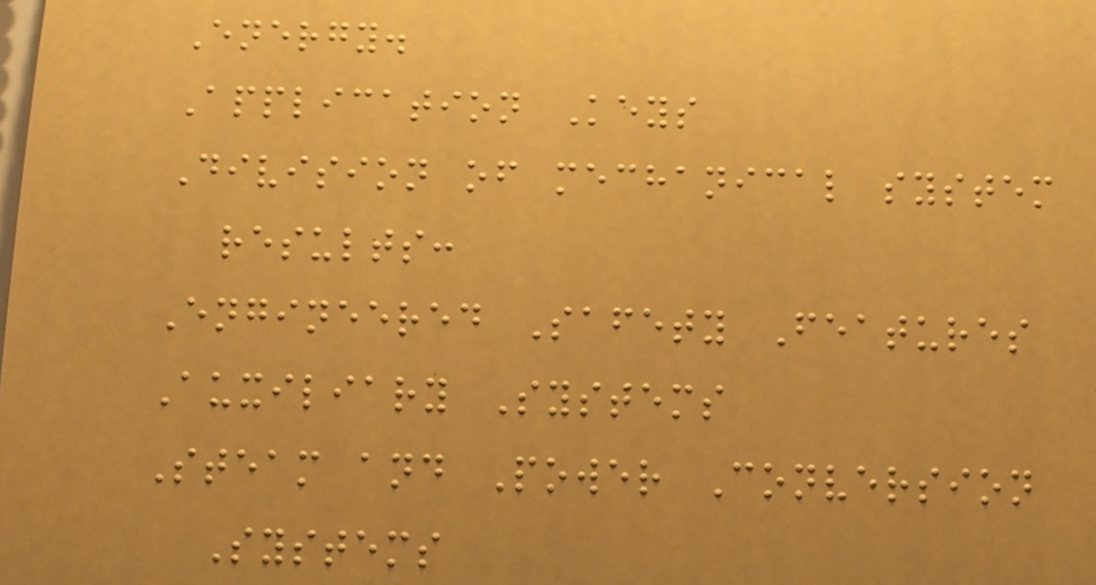Energy.
Application Keys
Division of mechanical system
results:
Engineered Safety Features
Auxiliary Systems
Steam and Power Conversion
Systems
